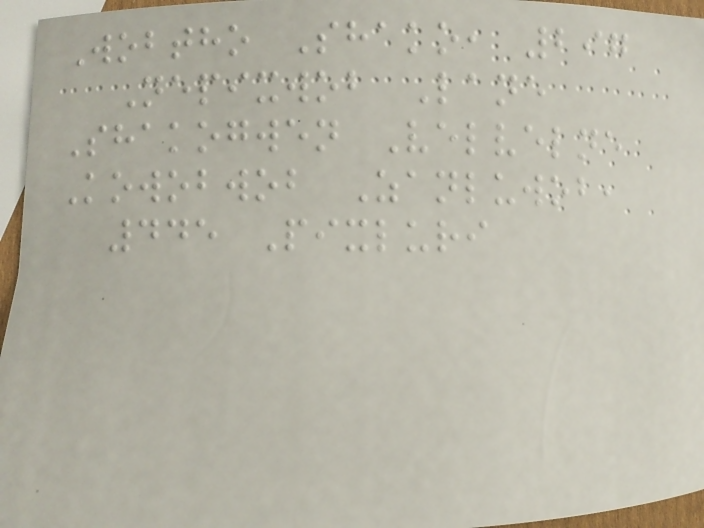Wobtho Shako, 297
Nepixwob Lane
Shakogwen Velvelne
Kowobwob Zanluwob,
445 Pixluri
